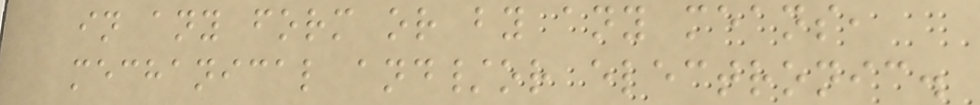in any form or by any means,
mechanical and/or electronic.
